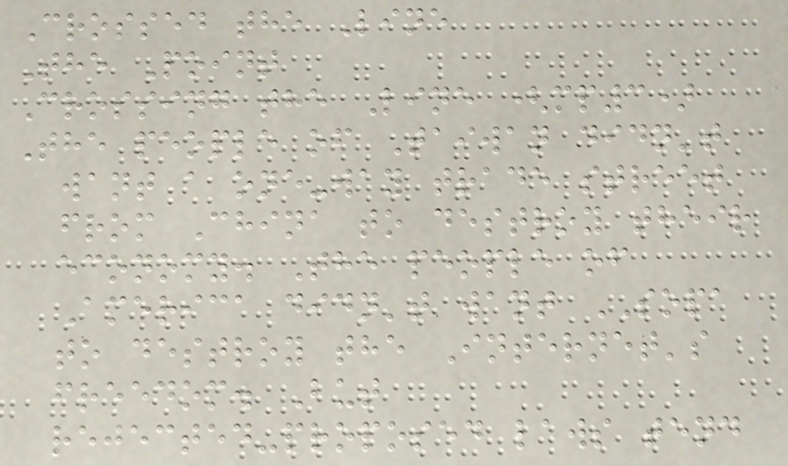Crossed the Line
The Point
Crossing the Line (mp3)
The people of Taiwan didn't
want a one-way trade street
from China to destroy their
economy. The people of
America didn't want SOPA
to destroy the Internet's
freedom. But
rejected-proposed laws tend
